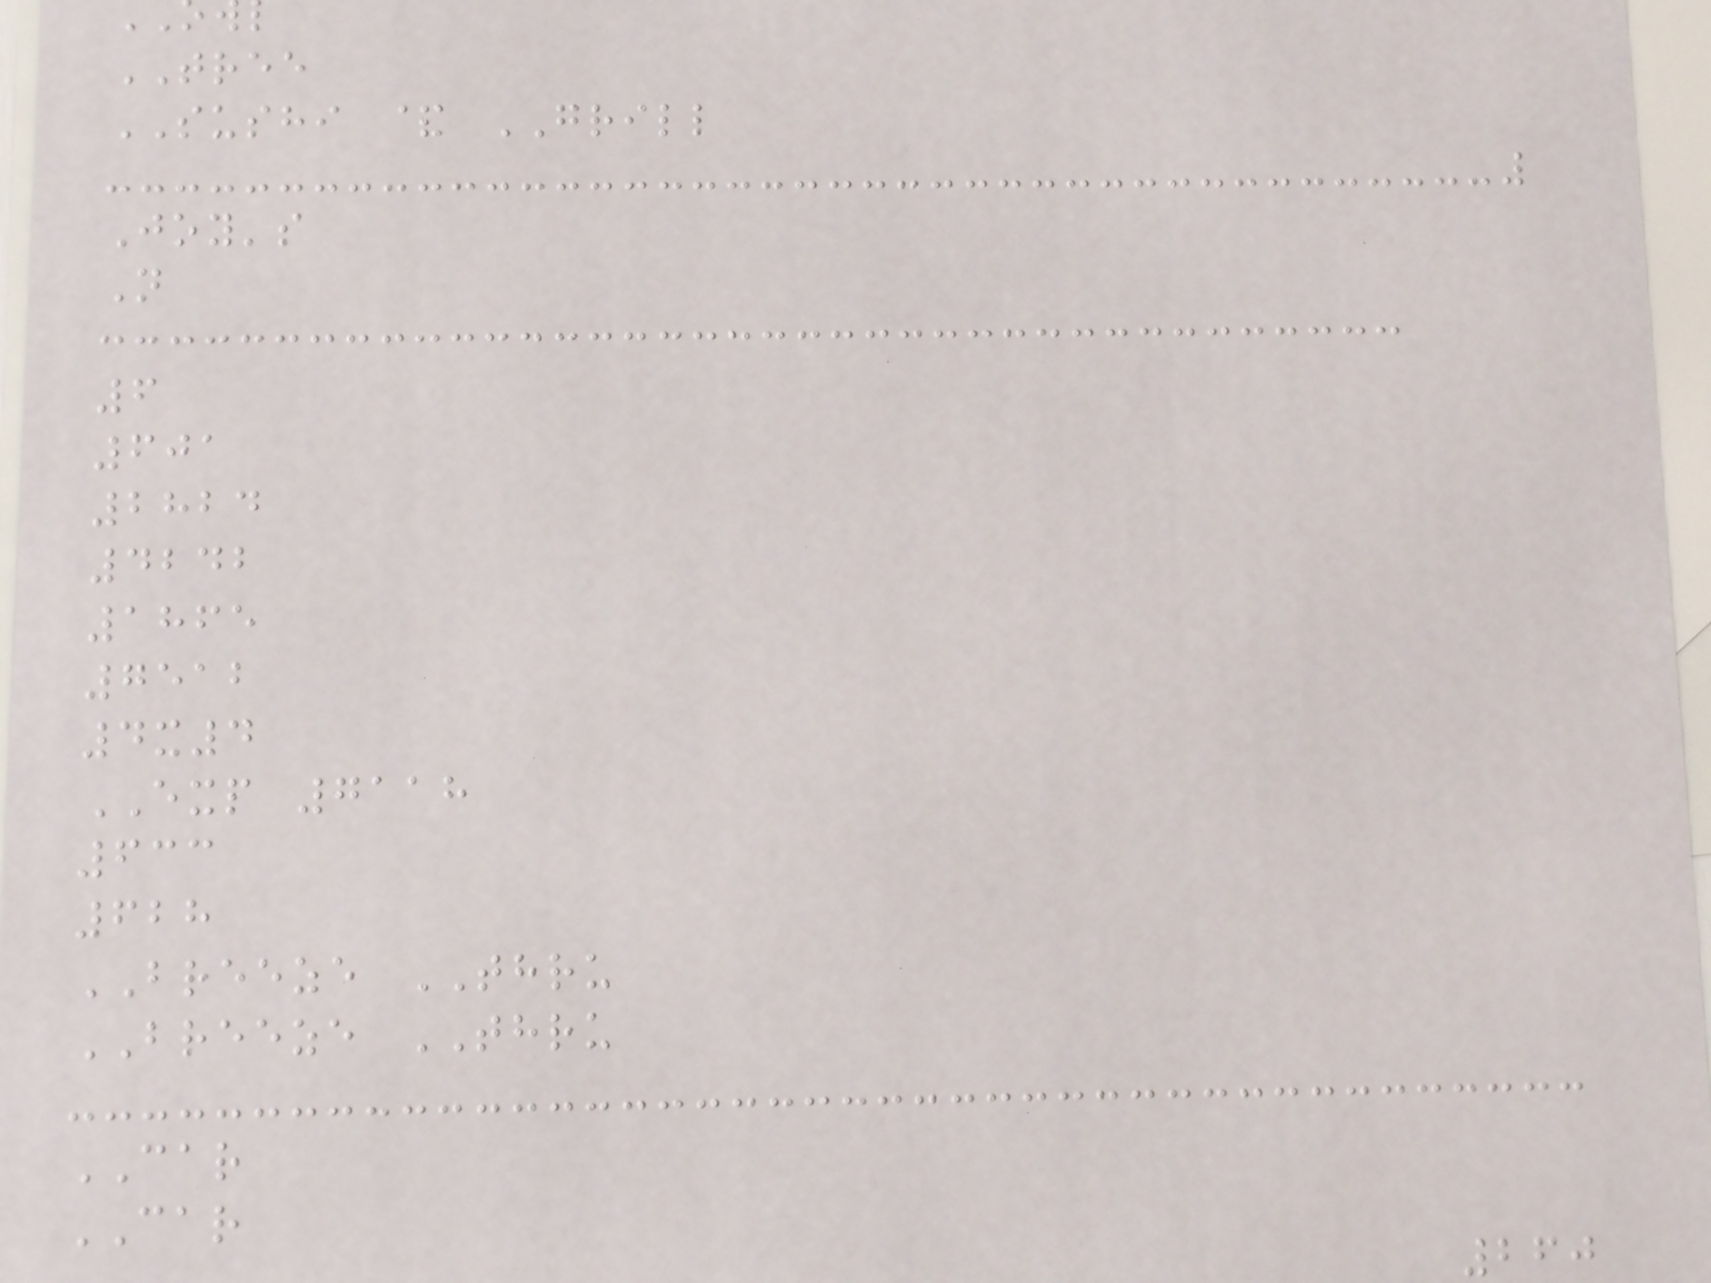TREE
SUSHI & GRILL
Joy's
N
6
601
2824
4242
1865
7512
4x4
EXP 7118
633
628
BREEZE THRU
BREEZE THRU
CAR
CAR
260
